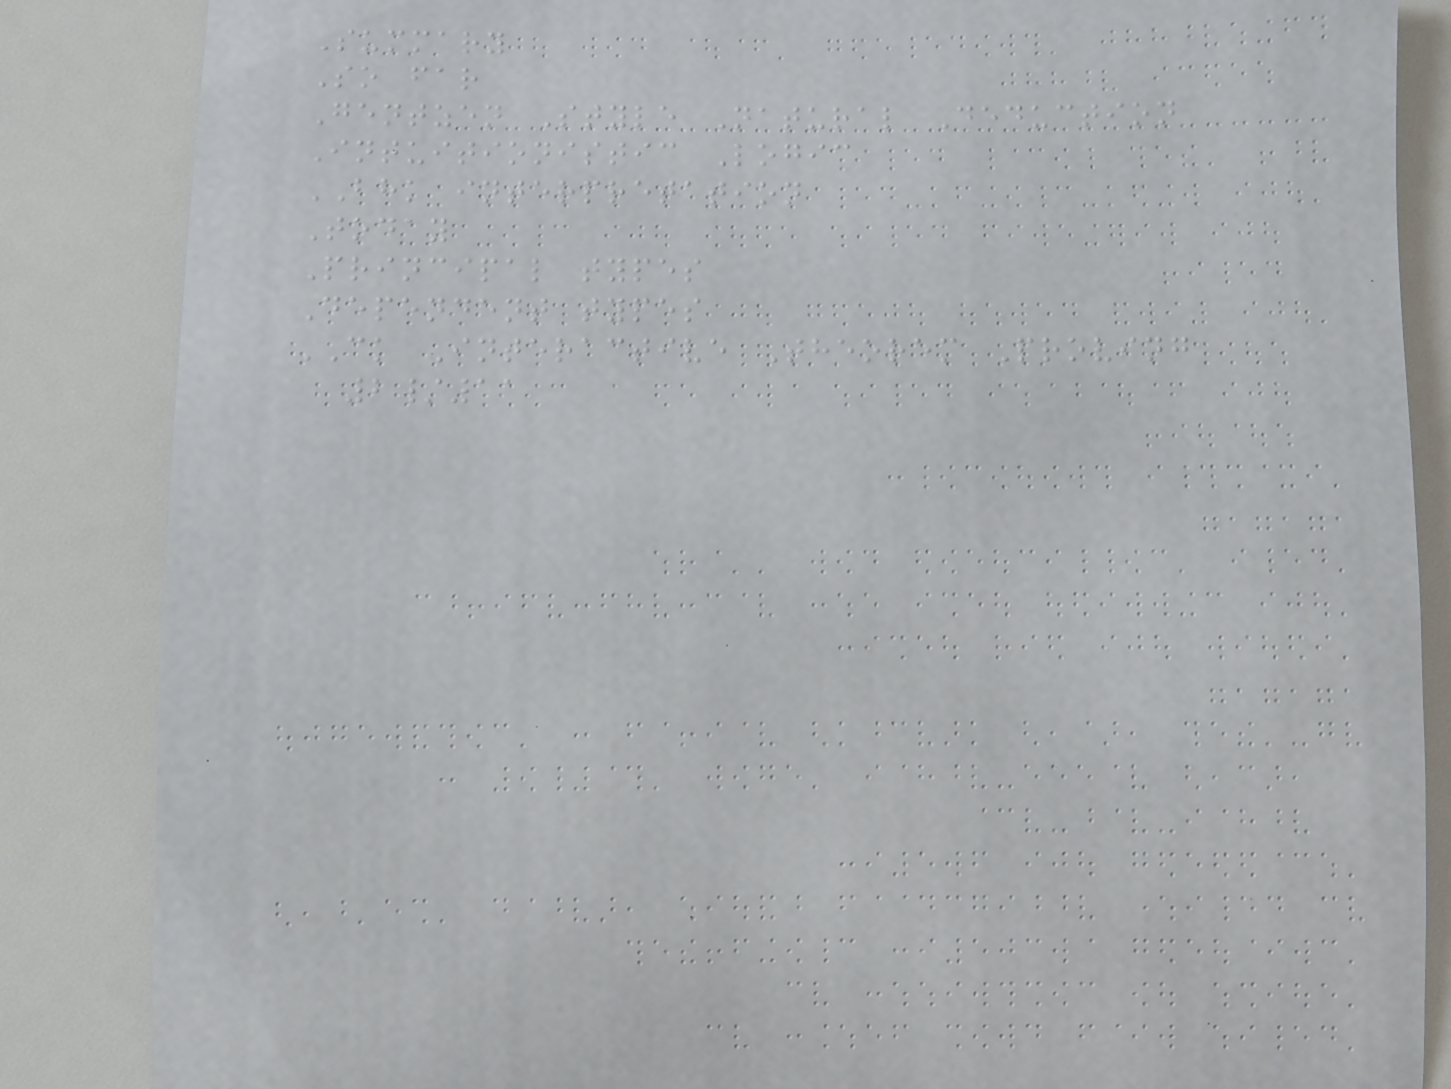Summary
So far
Gentzen Style Natural Deduction
Intuitionistic Logic
BHK interpretation
Today
Principal types
Dependent types
CK Interactive Theorem Proving
2/11
